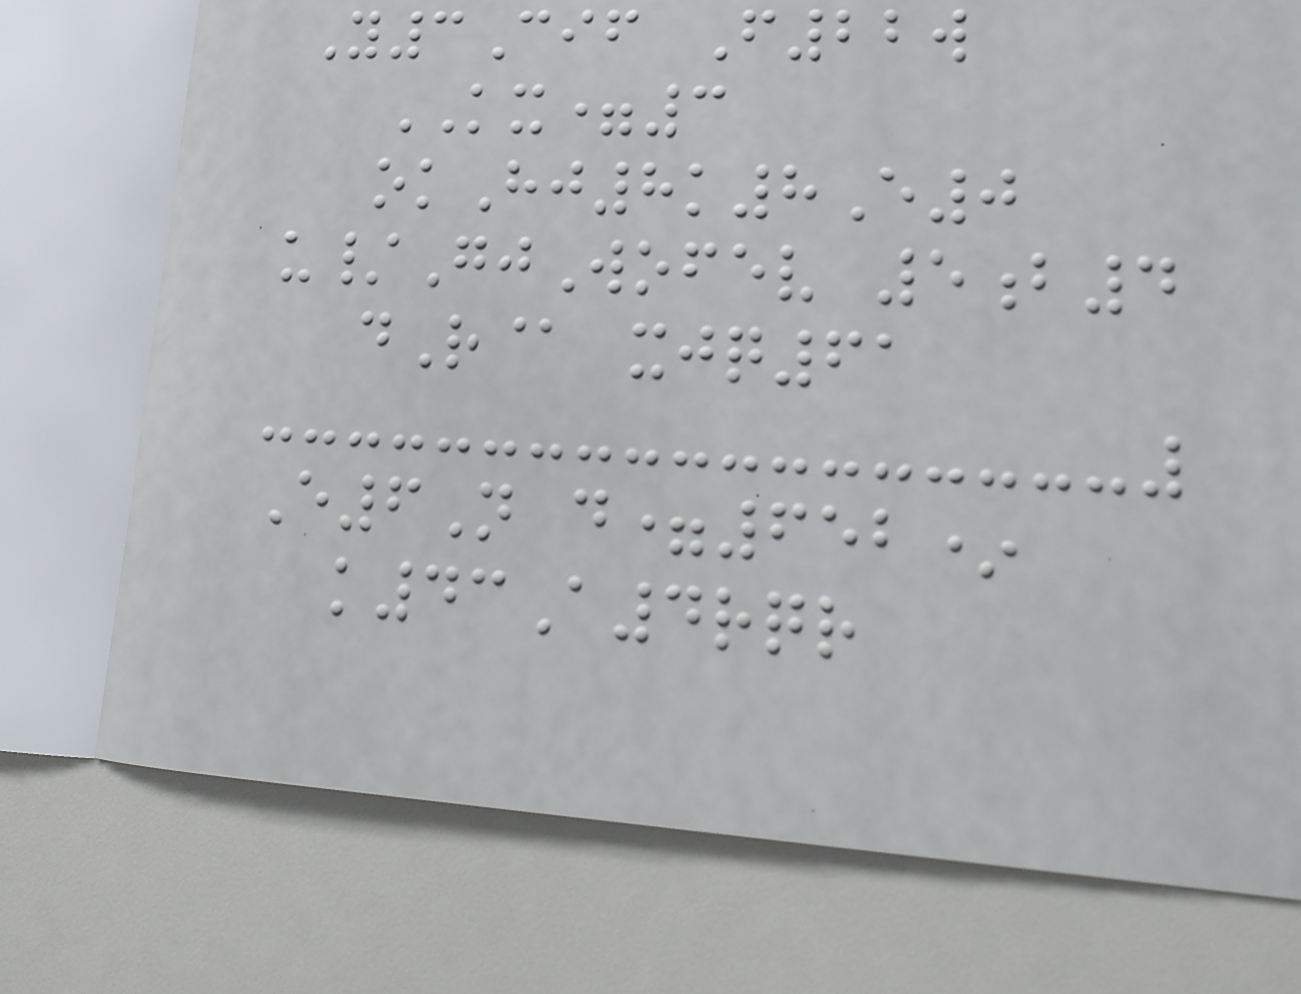Y3Cif F22w
KX=3
okHj8k8E0
u/GjWofev 5b4
dR@ xjq61
E6N d=652*
k43A4rqr
